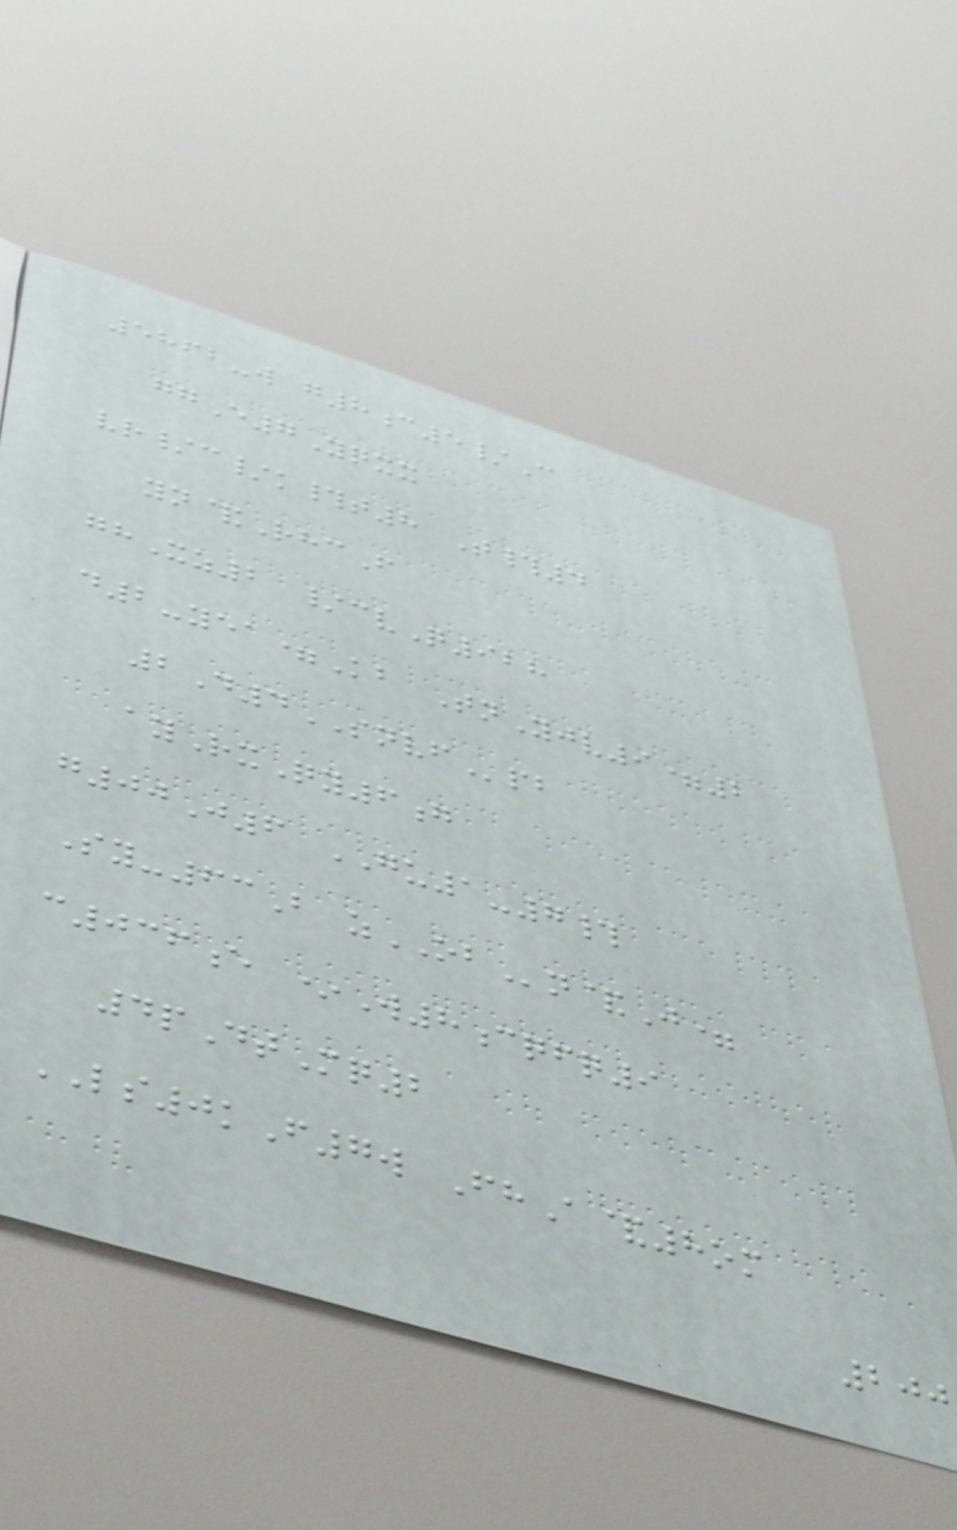5862-w g8c5/C
ggE7Yqxx
vr/c/k#t8 T#4
yn&RhcF
ghXz2 /cvQ928
d2-yea=Kb TnYjv9=2
2D4SNVFpb
ayRxQy6g
g00J6 GU1-7#
Sy-63B zOBn&J=
c036e *W8cqfq9
4pDtMq2
LS0kF7w FhA&8om
200
